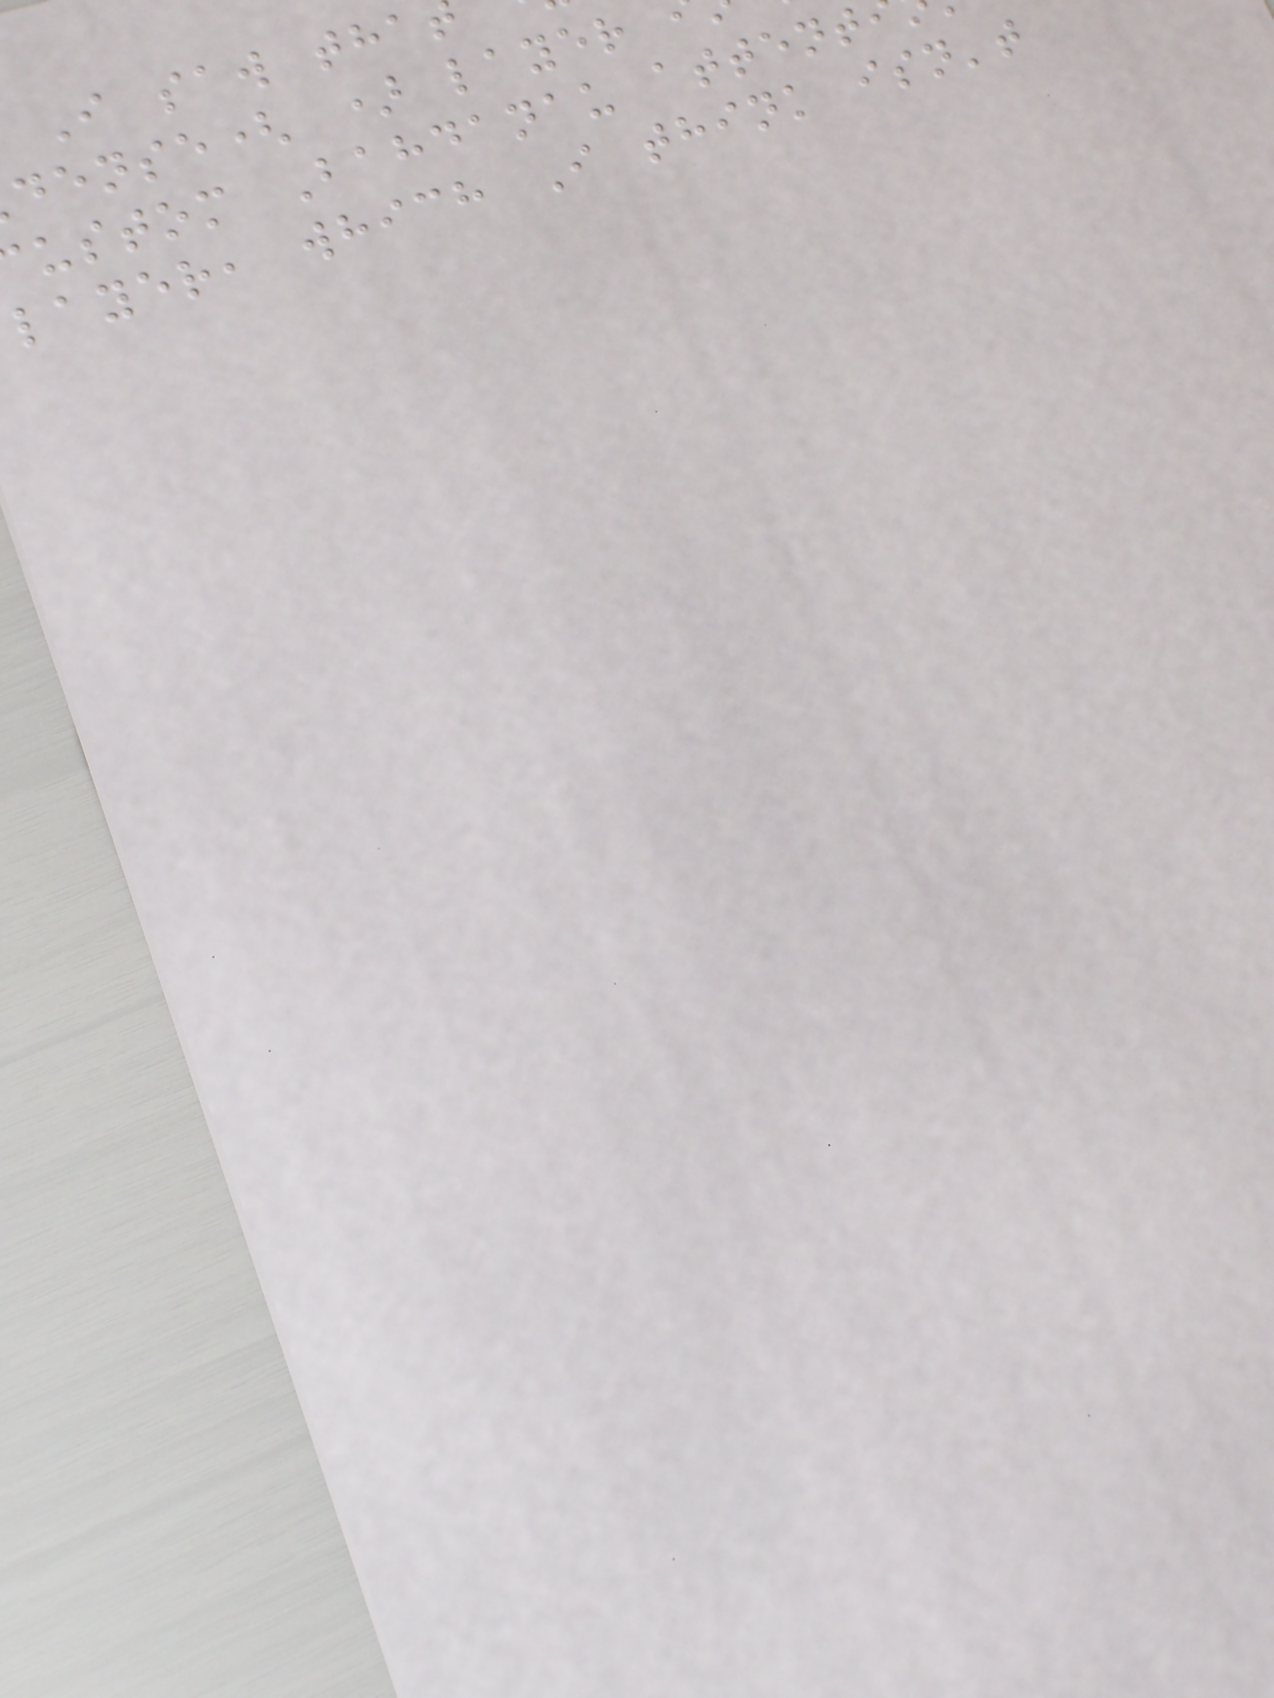I saw tha
dense( ) layer
ustom Bahdanau attent
layer, which I think isn't
